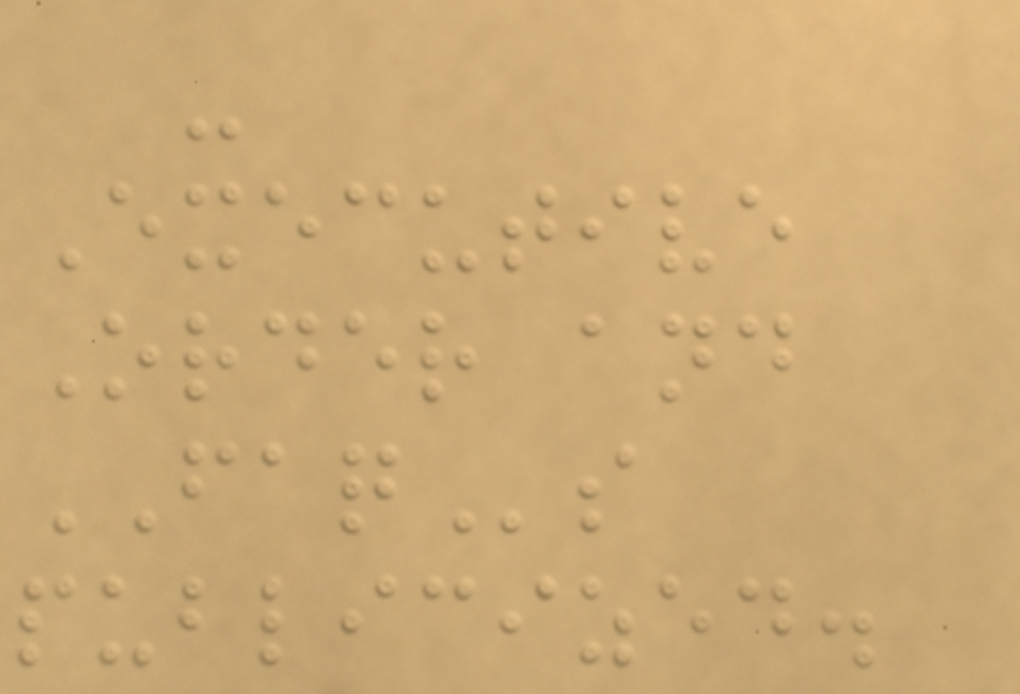-
Executive
Order and
FAQs
publicized.
